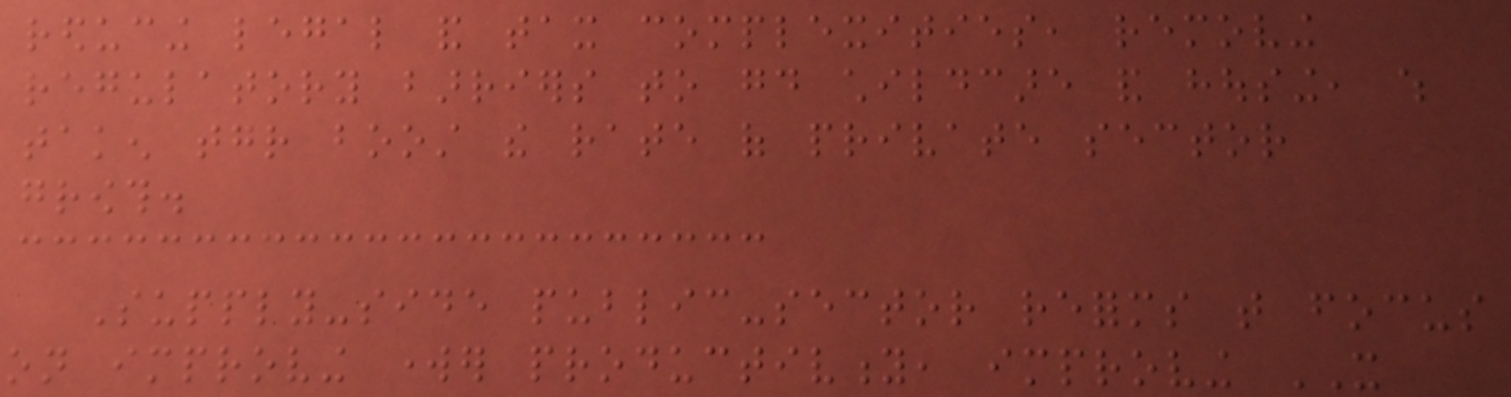reducing legal and tax complexities, removing
regulatory barriers to good childcare and housing, which
taken together boost the rate of private sector
growth.
Supply-side public-sector reforms that focus
on improving worker productivity, improving IT
